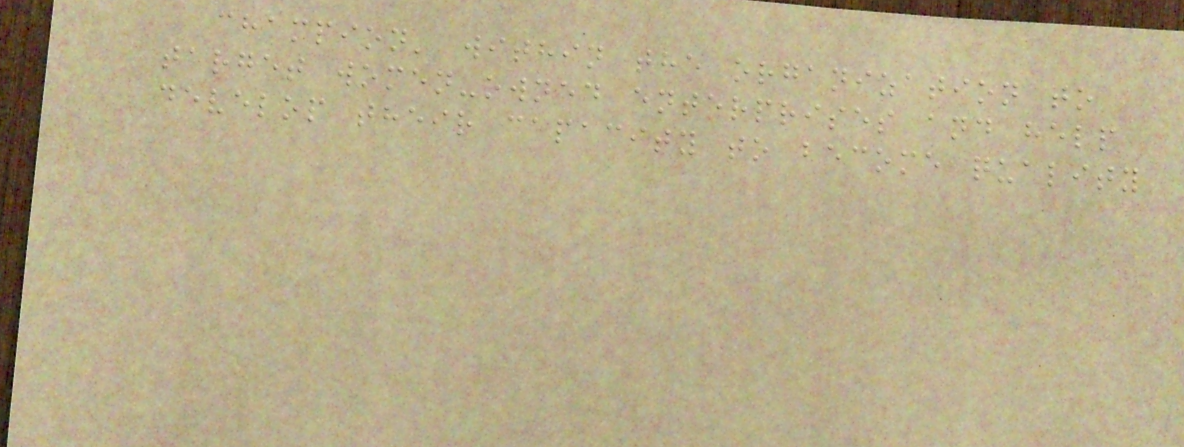champion' within the organization to
target women-owned enterprises and help
develop their capacity to become quality
